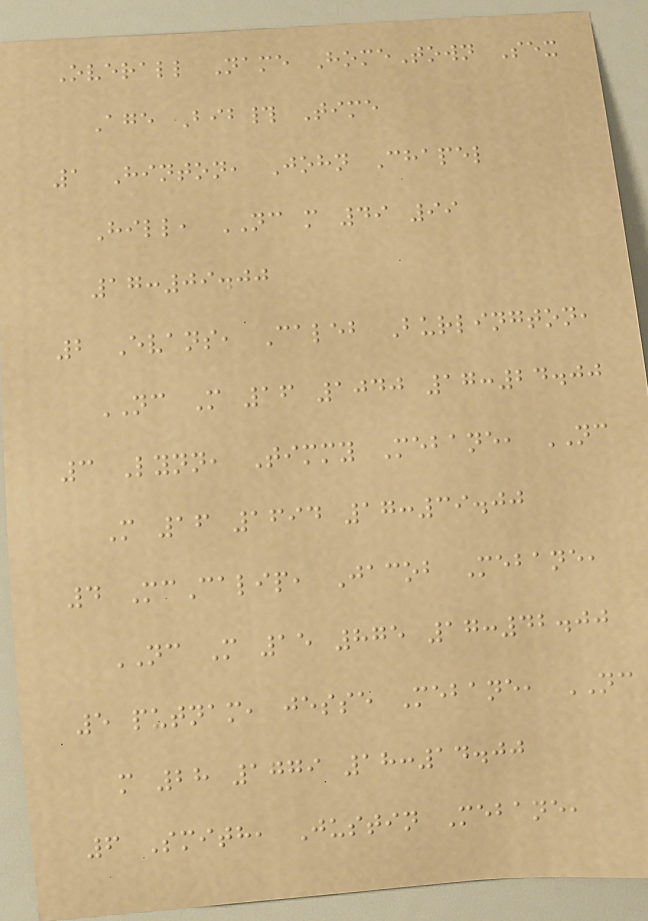Overall Name HomeTown Sex
Age Bib# Time
1 Hinton, John Chapel
Hill, NC m 49 99
17:09.00
2 Evans, Caleb Burlington,
NC M 16 1040 17:24.00
3 Lynn, Timmy Mebane, NC
M 16 1694 17:39.00
4 McCalip, Jacob Mebane,
NC M 15 875 17:42.00
5 putnam, jesse Mebane, NC
m 28 1779 18:14.00
6 Smith, Justin Mebane,
